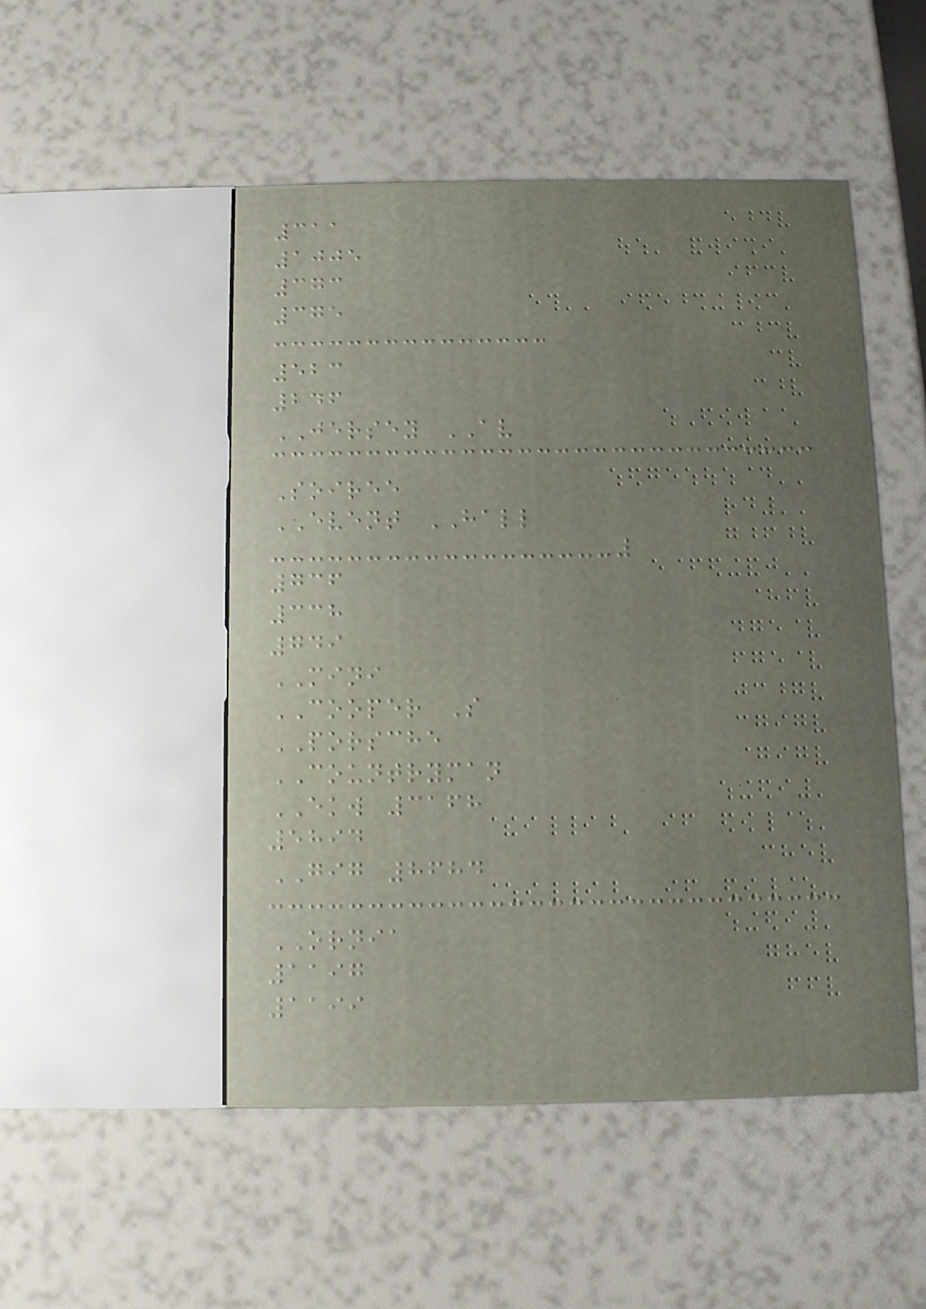311
1005
373
375
523
246
JERSEY AV
Soiree
EVENT HALL
736
338
749
MINI
COOPER S
PORSCHE
COUNTRYMAN
EKW 3168
5894
GIG 8684
ORNIA
1197
1199
